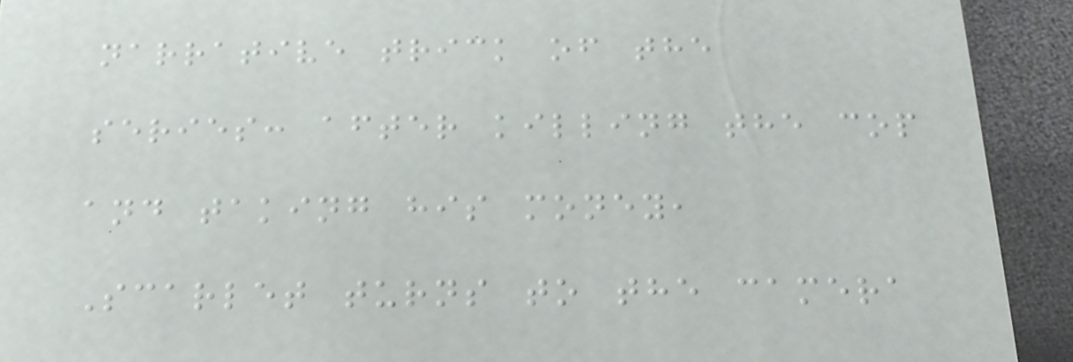narrative trick of the
series: after killing the cop
and taking his money,
Scarlet turns to the camera
